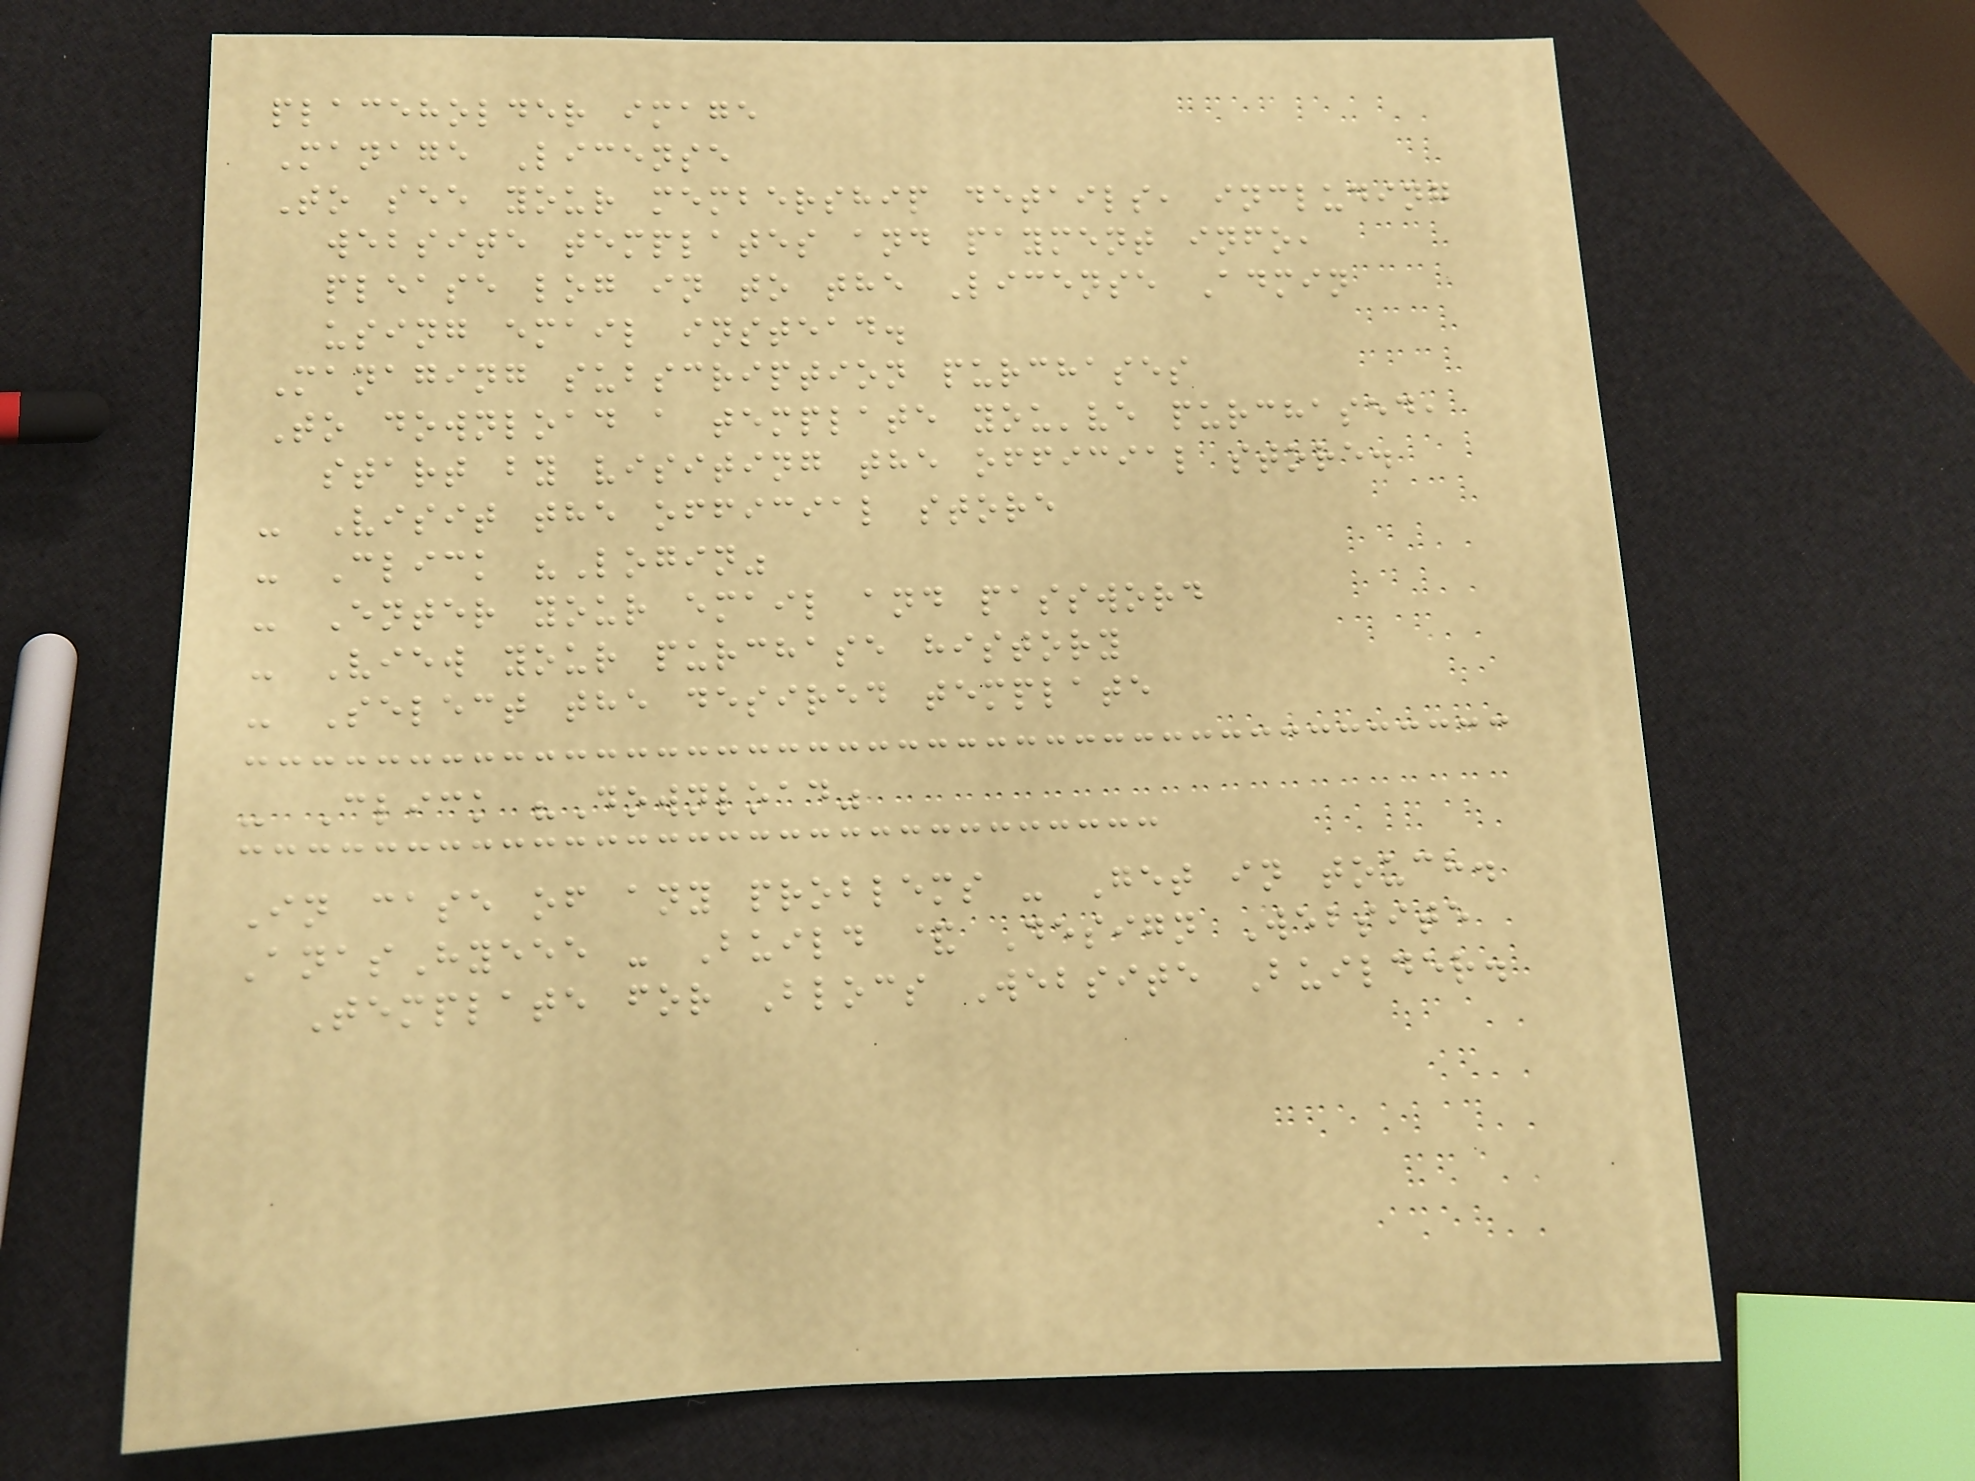placeholder image
Manage License
To see your membership details, including
website templates and payment info,
please log in to the License Admin
using email instead.
Managing subscription purchases
To download a template you've purchased,
start by visiting the official store.
- Visit the official store
- Click "Login"
- Enter your email and password
- View your purchase history
- Select the desired template
- Click "Download"
In case of any problems - Get in touch.
AnasHyeee - Build & Design Website
Template for Blocs Website Builder.
